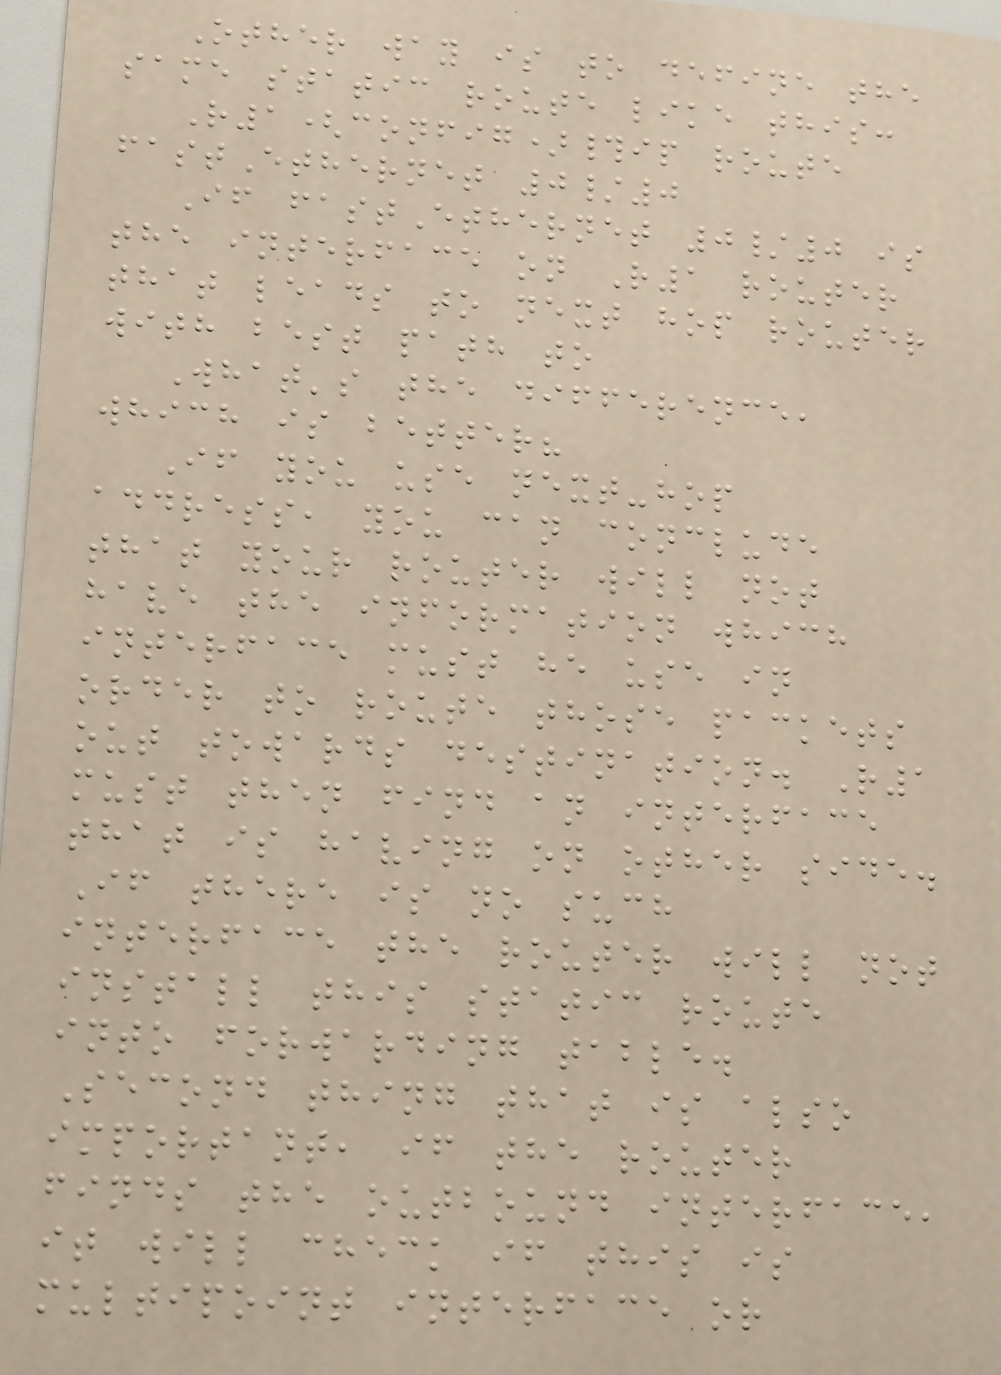Other way is to define the
same static route like this:
R1(config)#ip route
fastEthernet 0/0
If fastEthernet 0/0 is
the interface on R1 router
that leads to next hop router
with best path to
What's the difference,
which is better?
If you use next-hop
address, you can conclude
that your router will not
have the information which
interface must he use in
order to route those packets
out towards destination. R1
must then find an interface
that is having on other side.
If there is no such
interface the router will not
install this static route
into forwarding table.
Second thing that is also
important, if the router
finds the outbound interface,
it will check if this is
multipoint interface or
